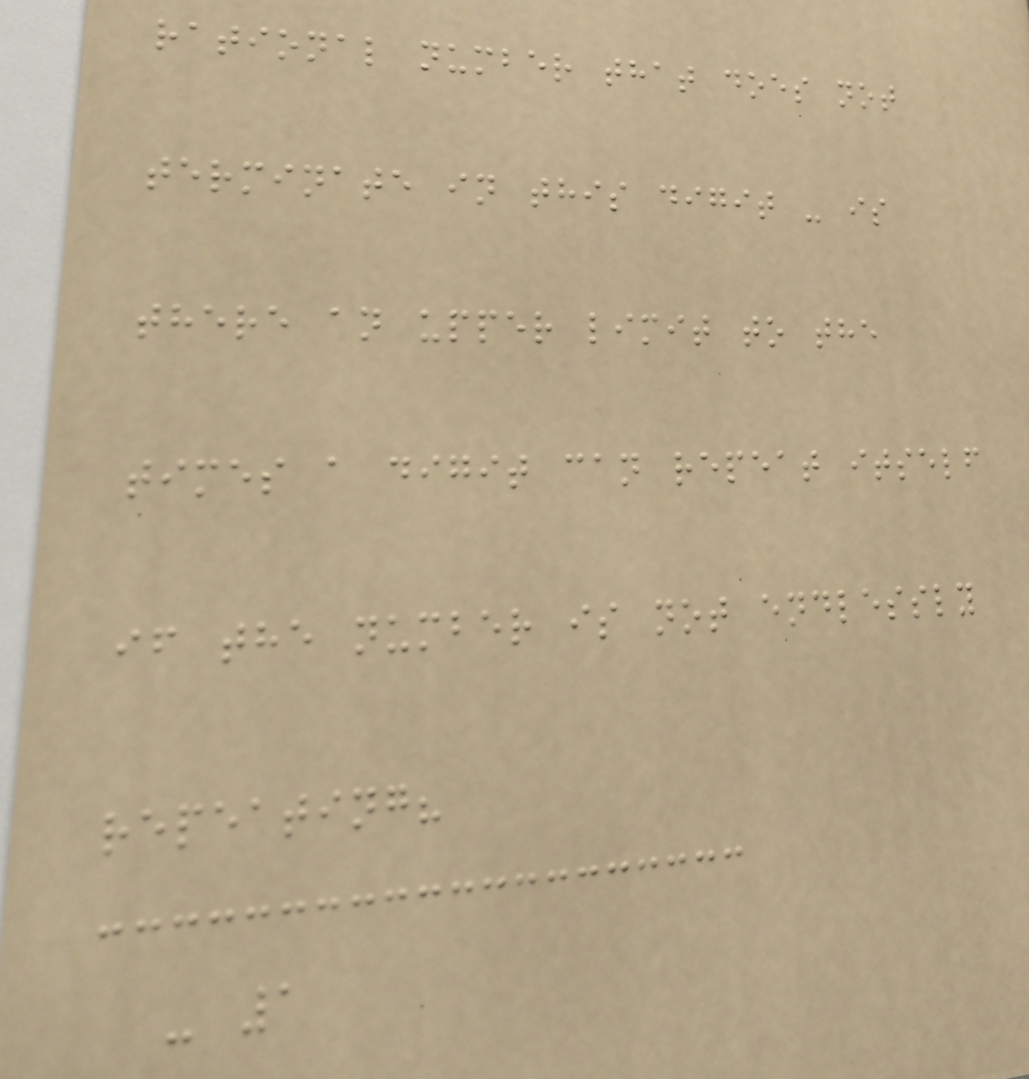rational number that does not
terminate in this digit - is
there an upper limit to the
times a digit can repeat itself
if the number is not endlessly
repeating?
- 1
